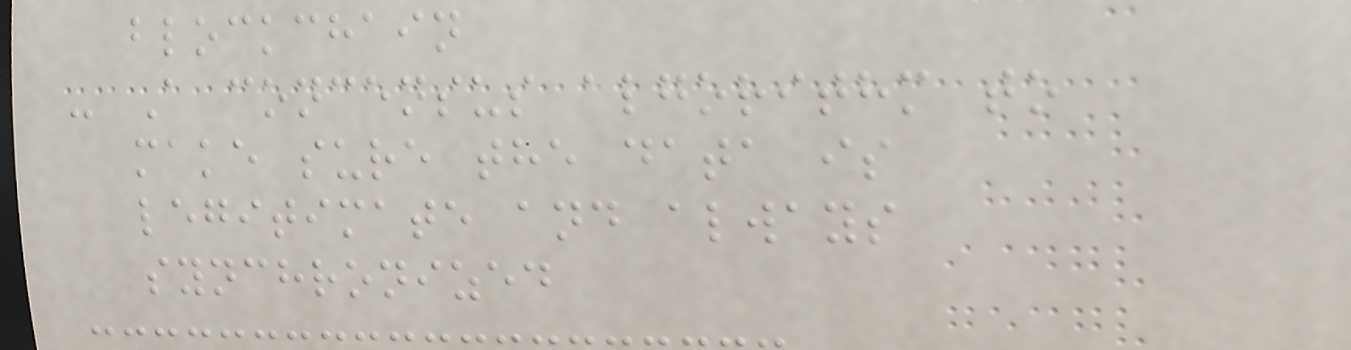blockchain
- A concensus algorithm to
make sure the data is
legitimate and always
synchronized
